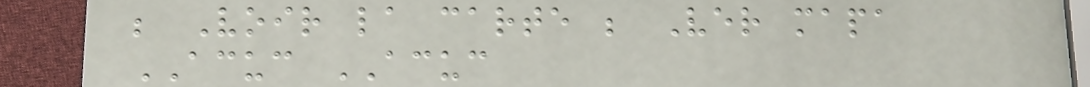; Voir la carte ; Ver mapa
ACUC ACUC
